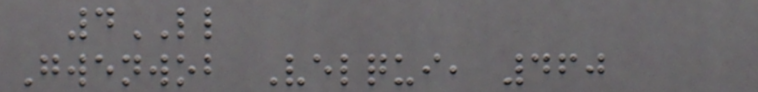4LL
Gwenwob Velqui, 460
